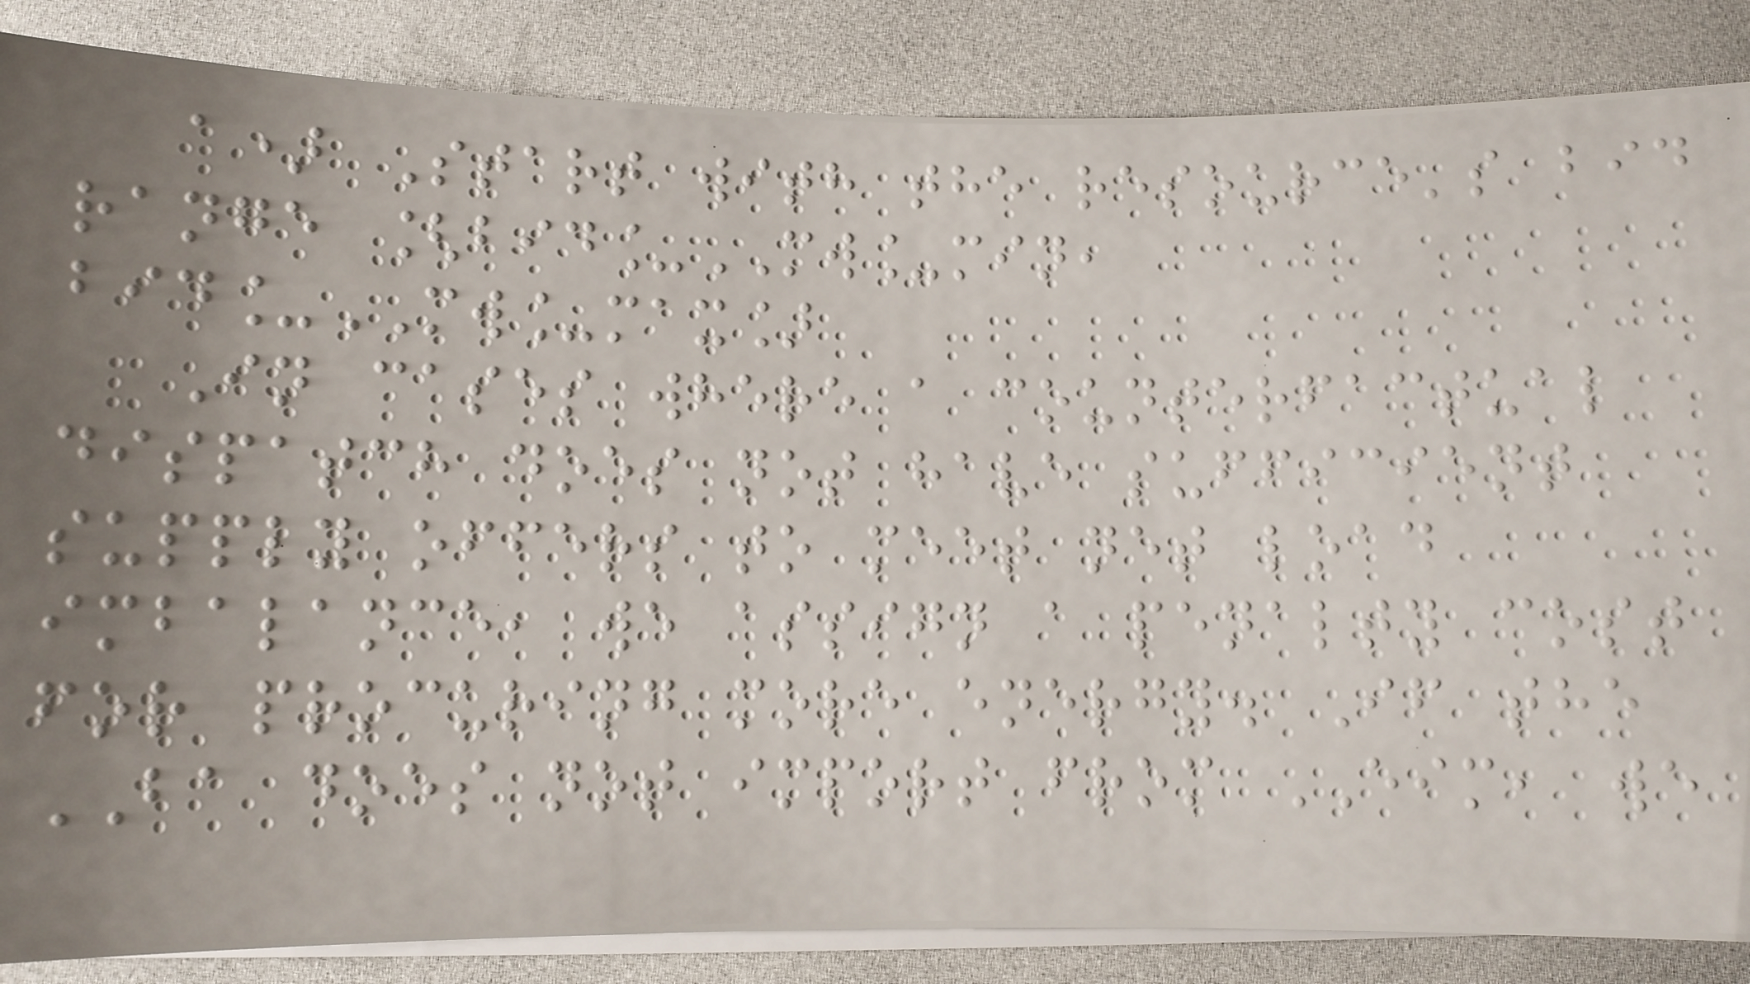a) Start with the resource's bid
range [bid_MW_min,
bid_MW_max]
In cases where a counterfactual
dispatch does not have sufficient
supply offers to meet net load
imbalance, we assign a penalty cost
for procuring more energy. If the
BA does not import from EIM, we
